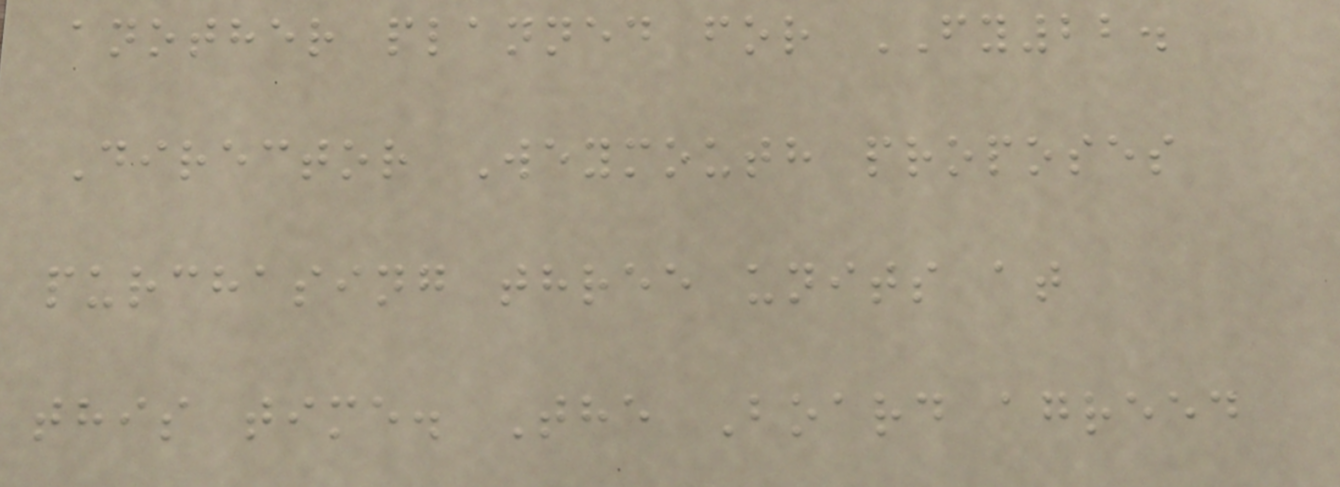another planned for FY22.
Director Weymouth proposes
purchasing three units at
this time. The Board agreed
